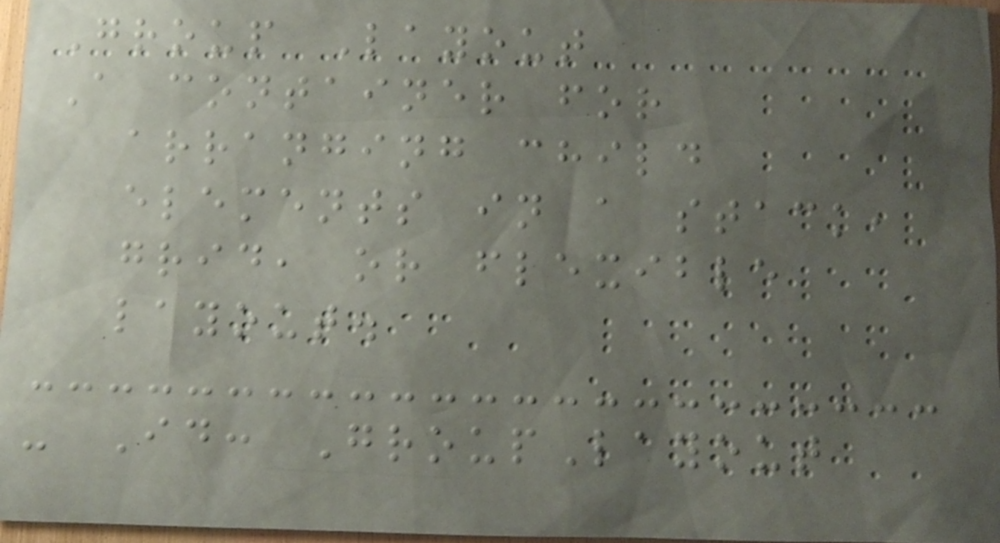Group Layout
A container for
arranging child
elements in a stack,
grid, or flexible
layout.
- Id: GroupLayout
